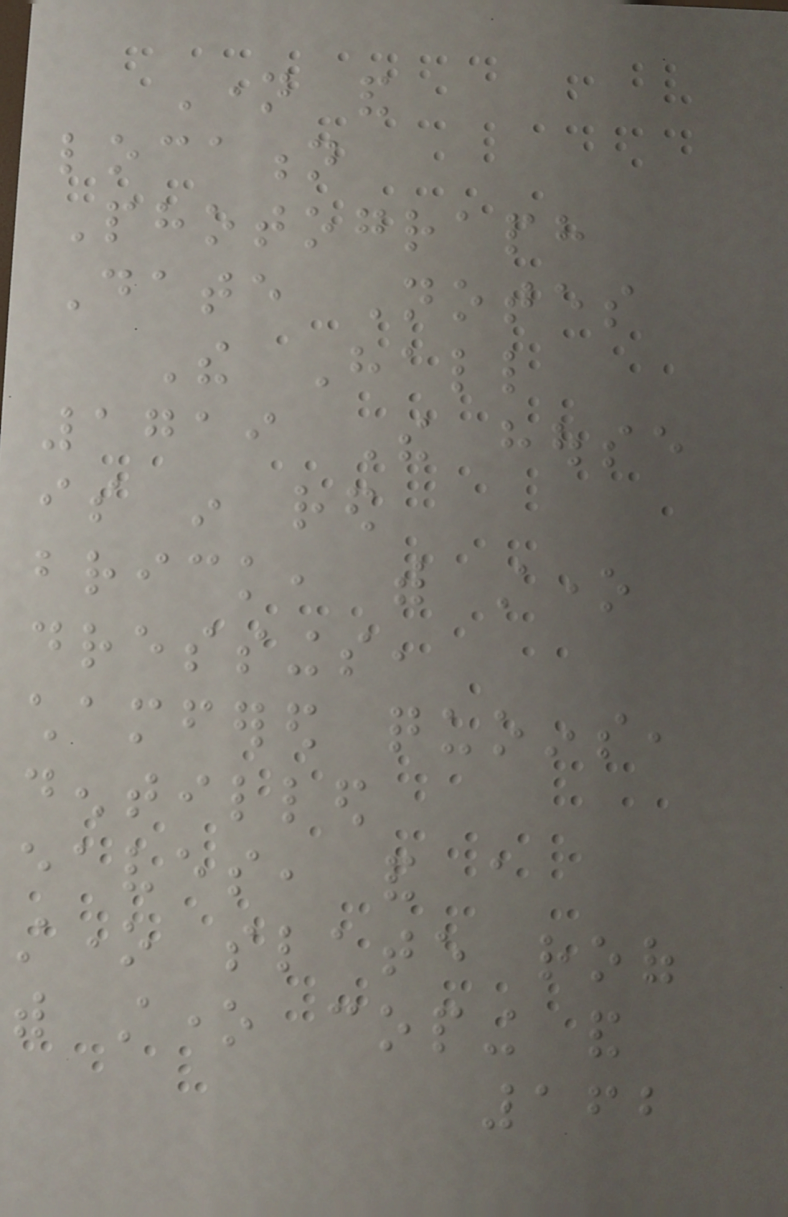Name and
location
Photograph
Date Notes
The Hall
1719 The house
is in red
brick, with stone
dressings,
chamfered quoins,
dentilled
eaves, and a
stone slate roof
with stone coping and
162
